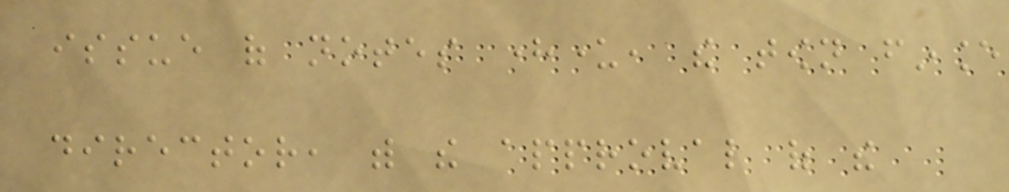issue of notes hereunder, the town finance
director, with the approval of the
